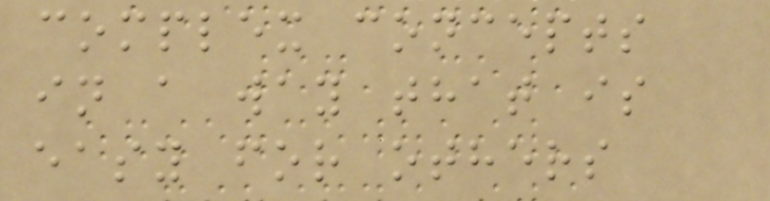complex concepts
in a way that is
easy for others
